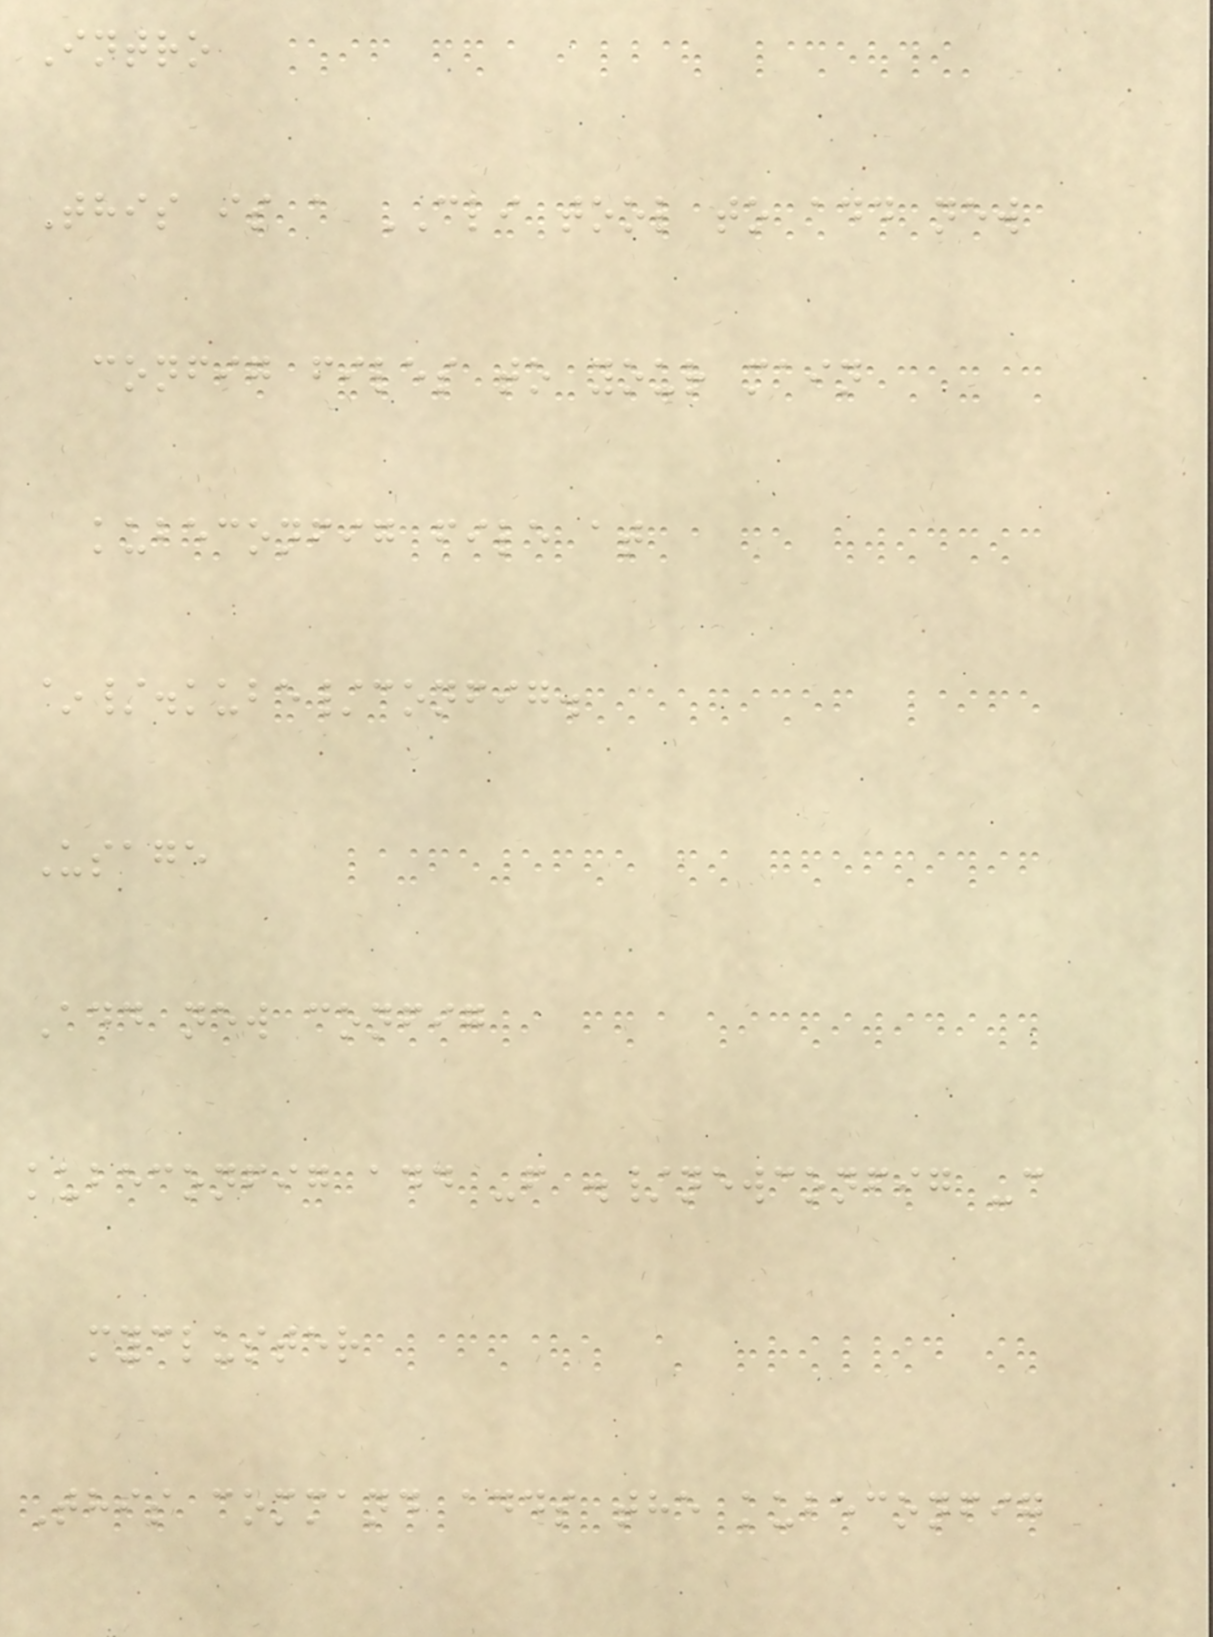Intro
This is a CLI tool to add new
config files to your main
kubeconfig file at
~/.kube/config.
Usage
Add new config
kubeconfig add -f ./newconfig -c
mycluster
This command adds the kubeconfig
